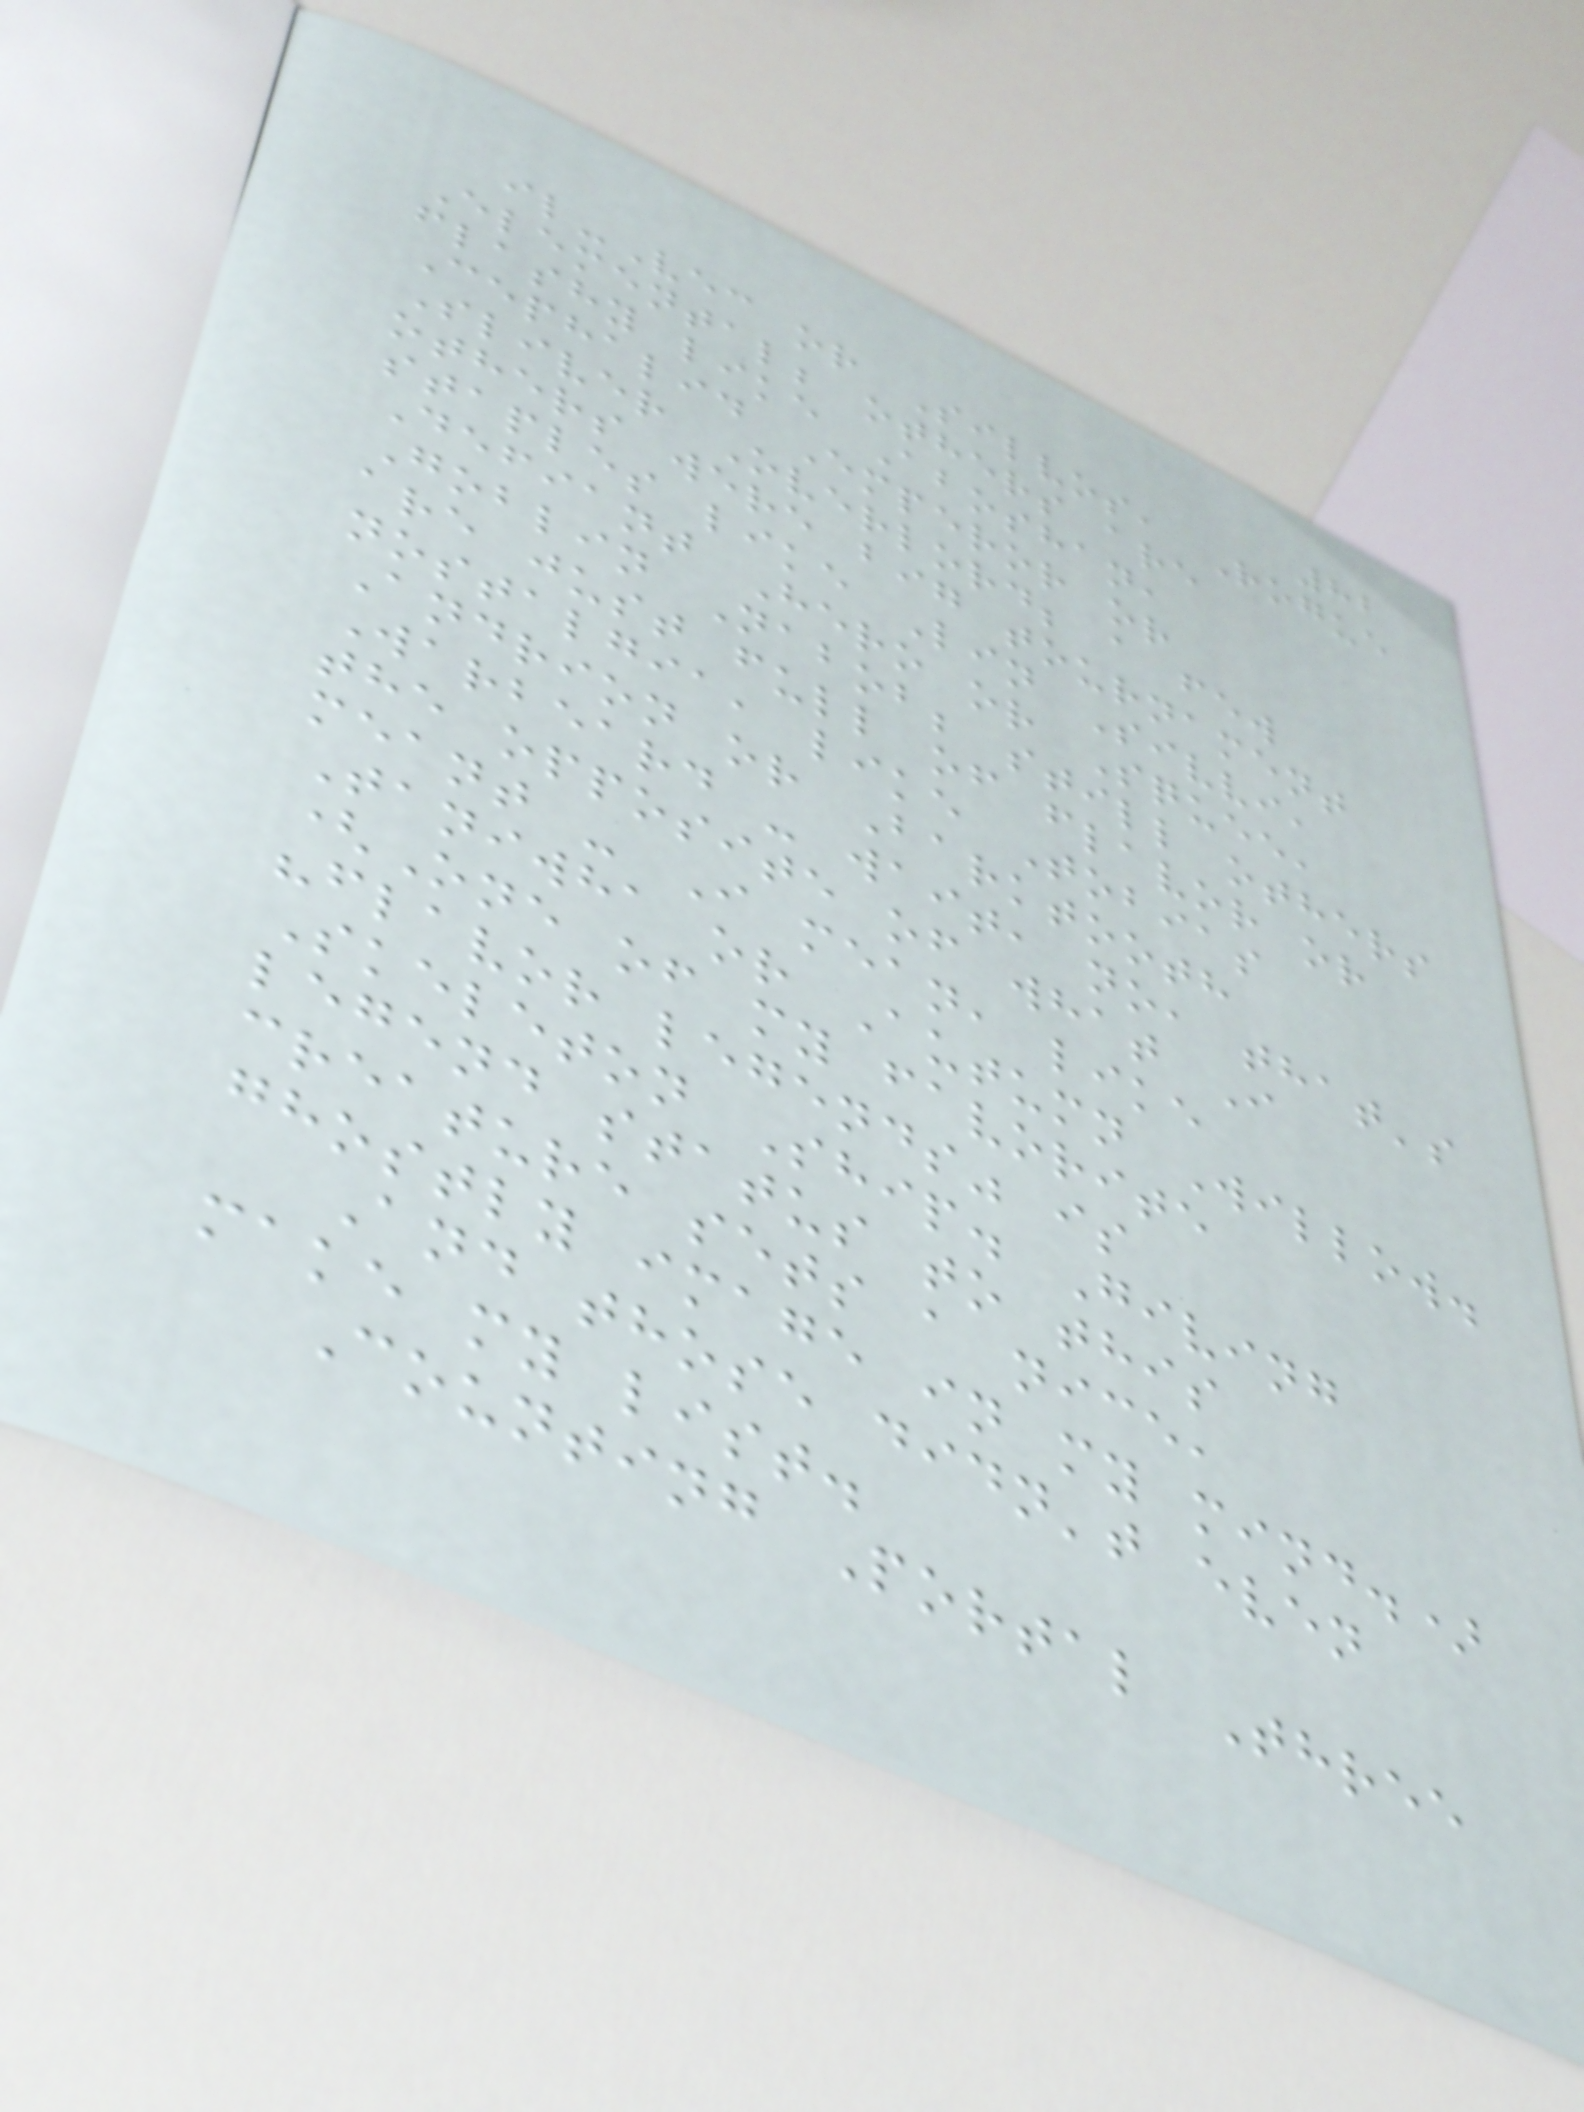82
il-Vec or Silvos, Rogue
Elemental; others are
flashy like Aboshan,
Cephalid Emperor or
Sliver Overlord; a few
others were big tournament
staples like Lin Sivvi,
Defiant Hero or Squee,
Goblin Nabob; still others
are just full of flavor or
nostalgia, like Tobias
Andrion or Barktooth
Warbeard - wait, no, that's
the opposite of what I
meant - I mean, like
Taniwha or Autumn Willow.
(One of my favorite
"flavor legends" is
Skeleton Ship. Giving
legend status to this
creature sets a nice,
ghostly image in my mind.)
And those didn't even
make my list.
Counting Portal Three
